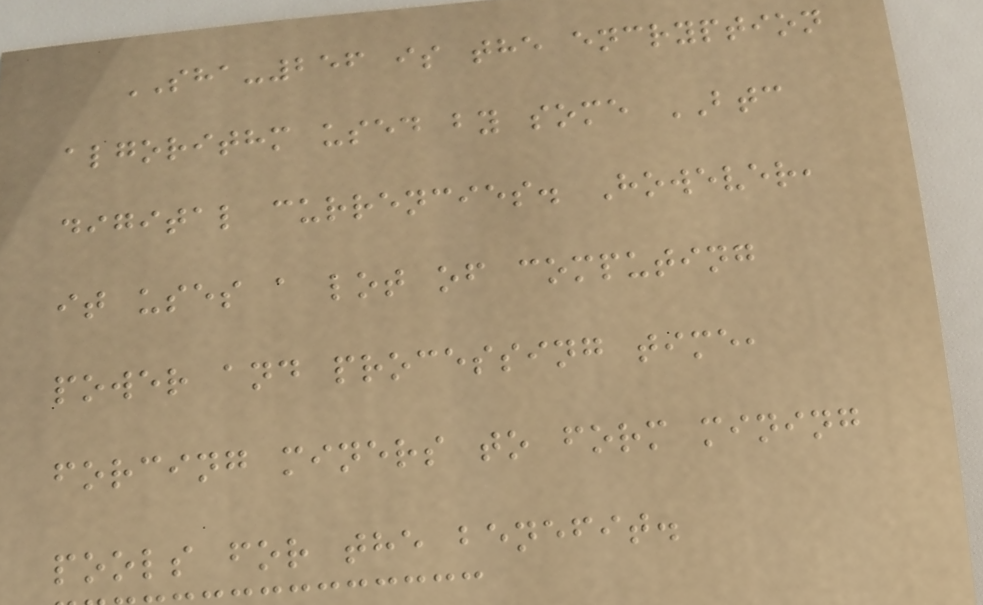SHA-256 is the encryption
algorithm used by some BTC
digital currencies. However,
it uses a lot of computing
power and processing time,
forcing miners to form mining
pools for the benefit.
